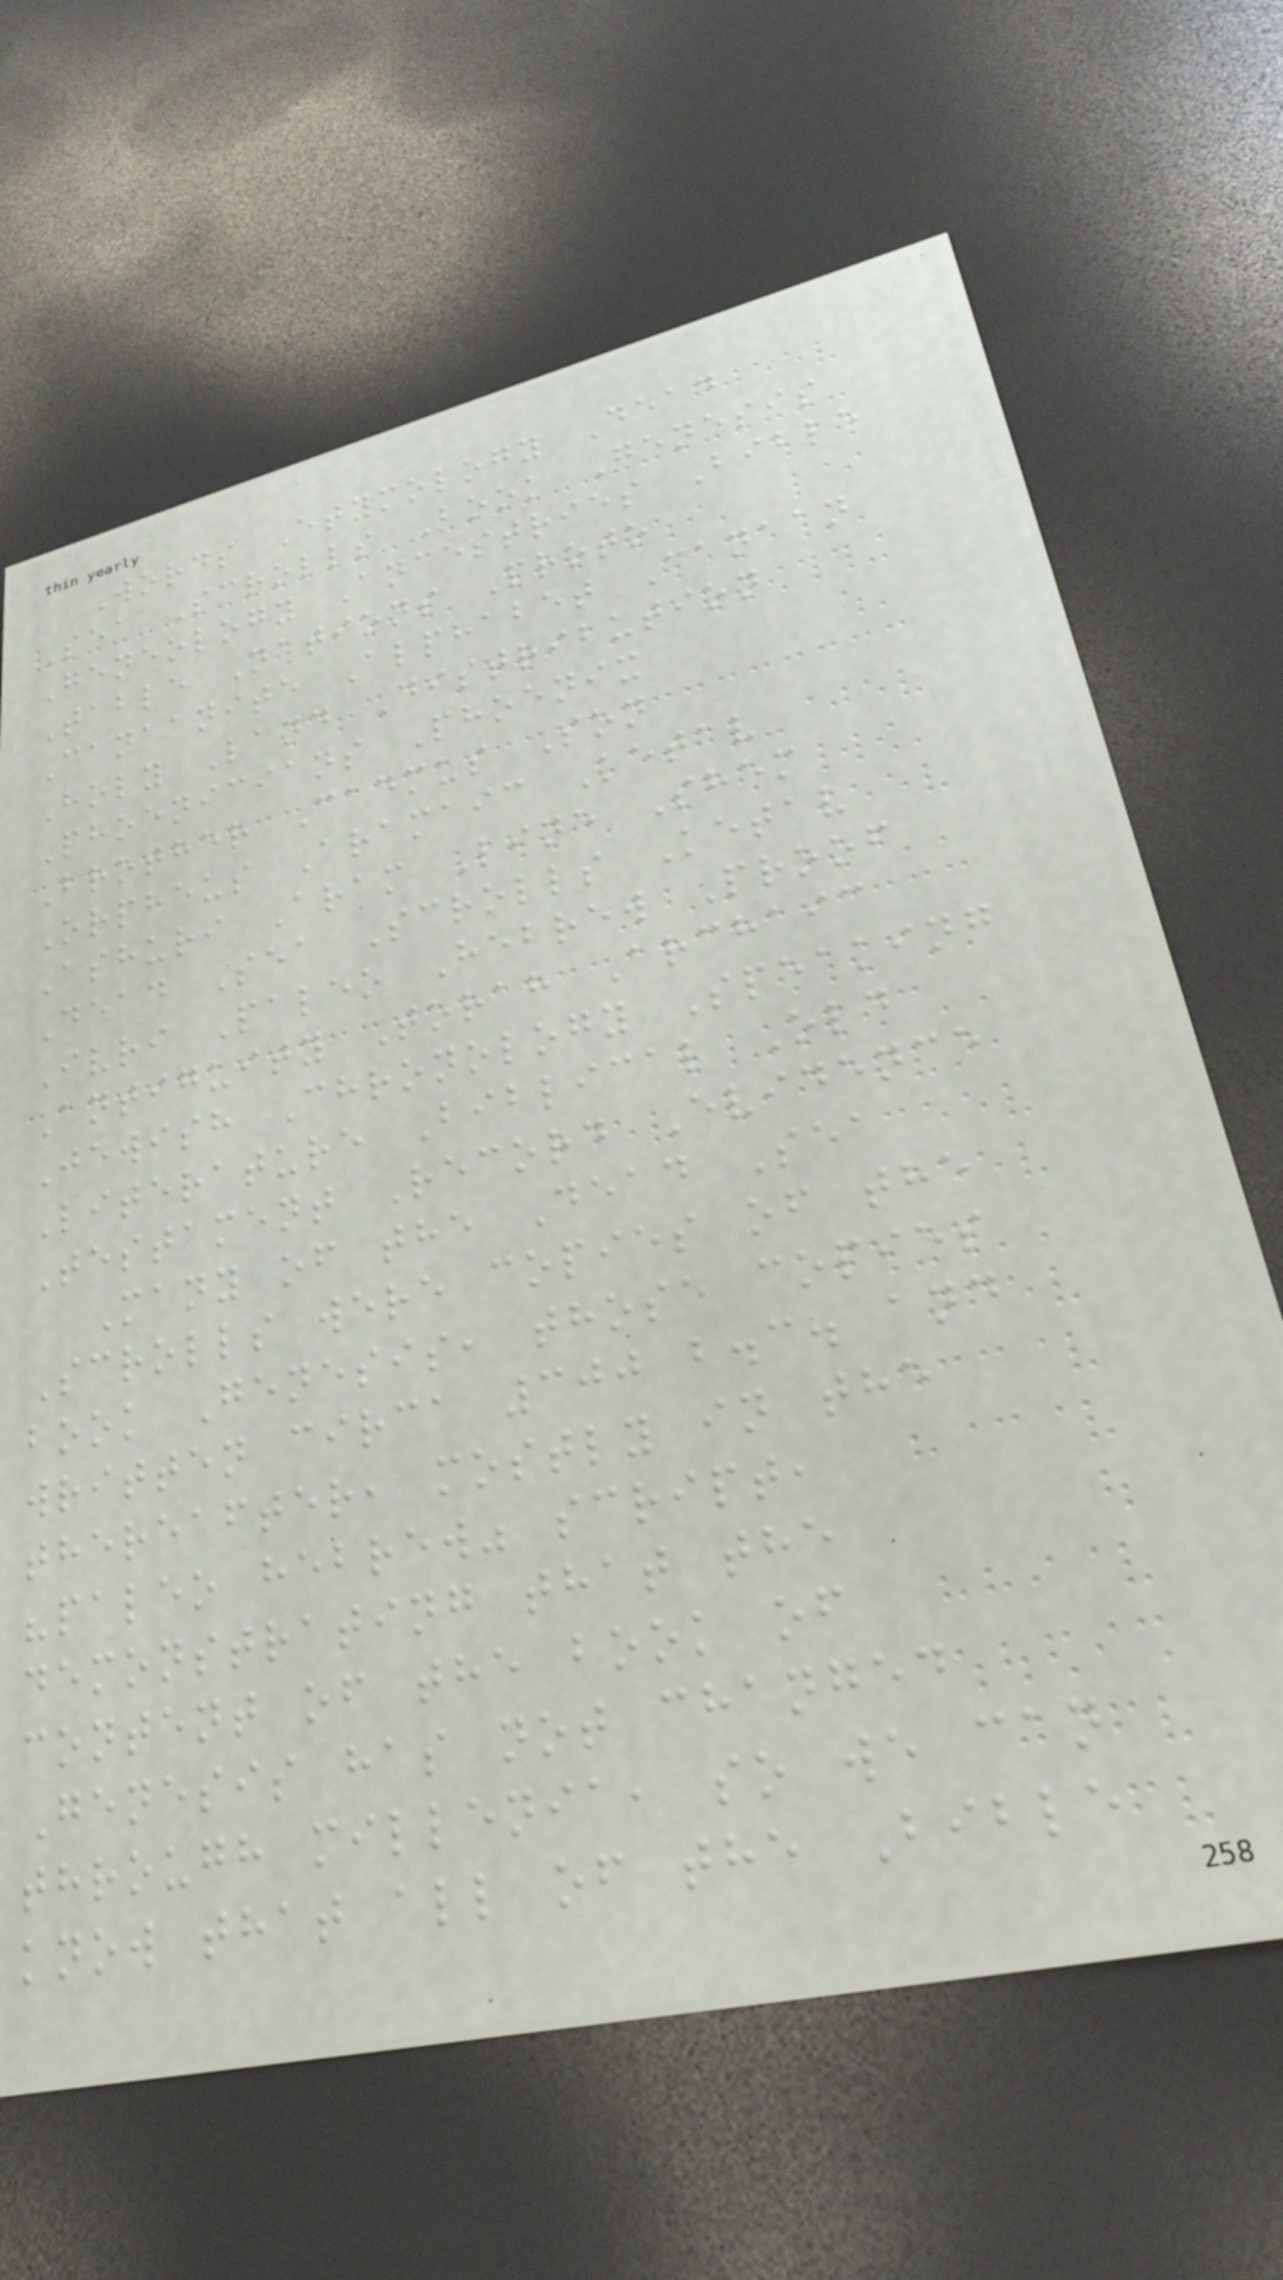Words Etymology Dead
Sea Scrolls Book Genesis
Geneology Ancestries Bible
Table Nations Proto
Canaanite Alphabet Canaan
Holy Land Distribution
Phoenicians Phoenix
Brother Cadmus Son
Orpheus Aramaic Ketav
Ashuri Aram Line Shem
Dead Sea Scrolls Ketav
Ivri Paleo Hebrew Proof
Antiguity Torah Archaic
Jewish Chronology Speaking
Literature Biblical Old
Testament Record Evidence
Many of the Dead Sea
Scrolls were copies of the
book Genesis, those copies
written circa 300 b.c. and
thereafter, mostly in the
"paleo hebrew" script,
demonstrating that the
content of the book of
Genesis has not changed
through millenia, so we can
know that all of the Bible
